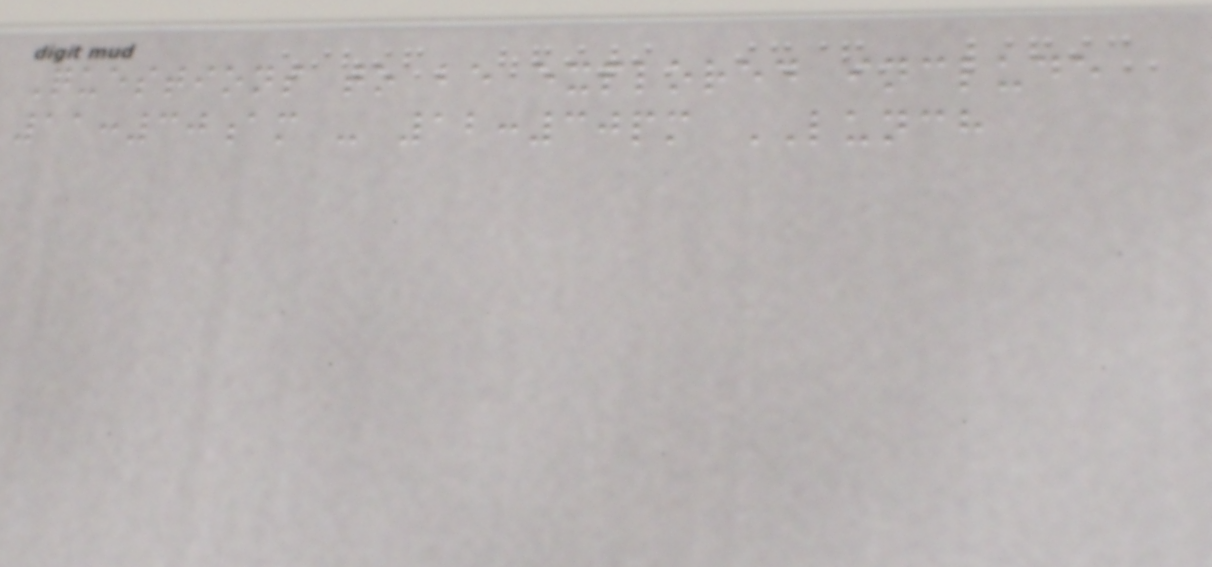Questions to be explored include
11:30am - 12:30pm LUNCH
